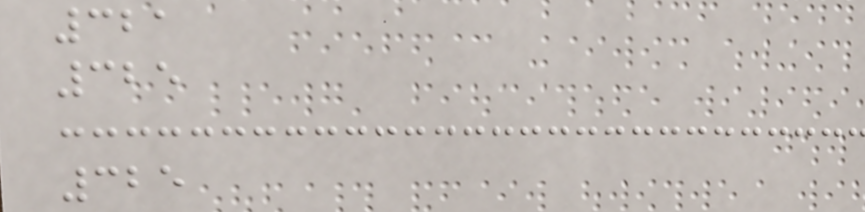321
325
325
